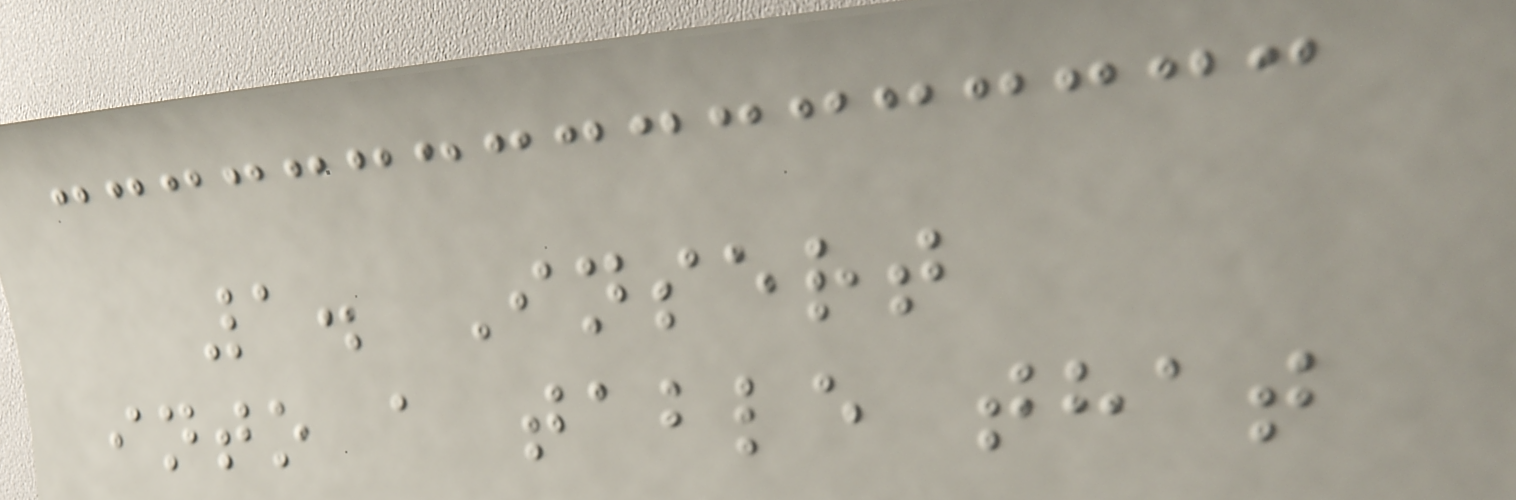1. Insert
into a table that
